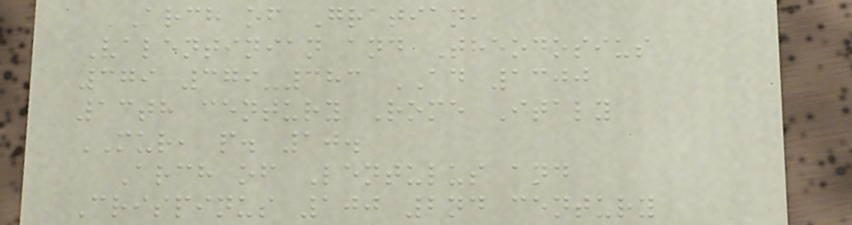Arch of Gratian,
Valentinian and Theodosius
379 379-383 AD 1300
13th century Rome Italy
MUR, p. 10.
Arch of Lentulus and
Crispinus 100 2nd century
